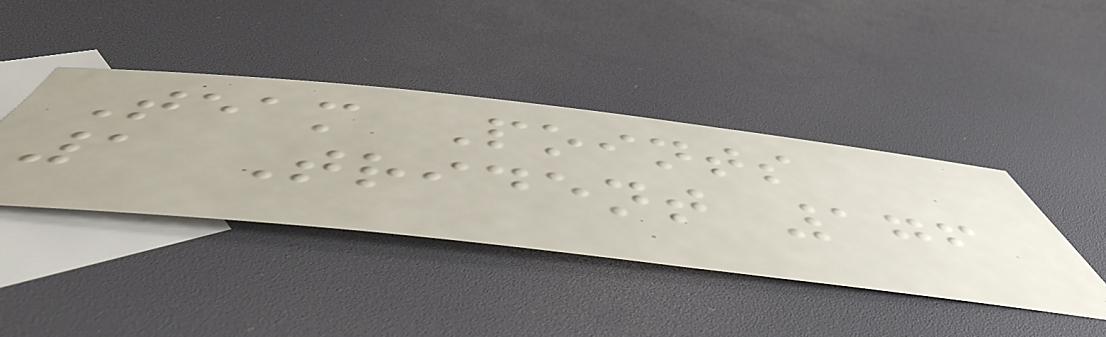Team Points
1 Trident 176
